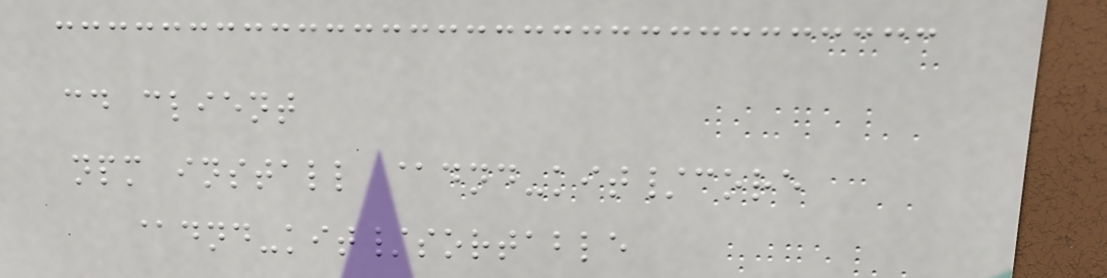cd client
npm install @dnd-kit/core
@dnd-kit/sortable
